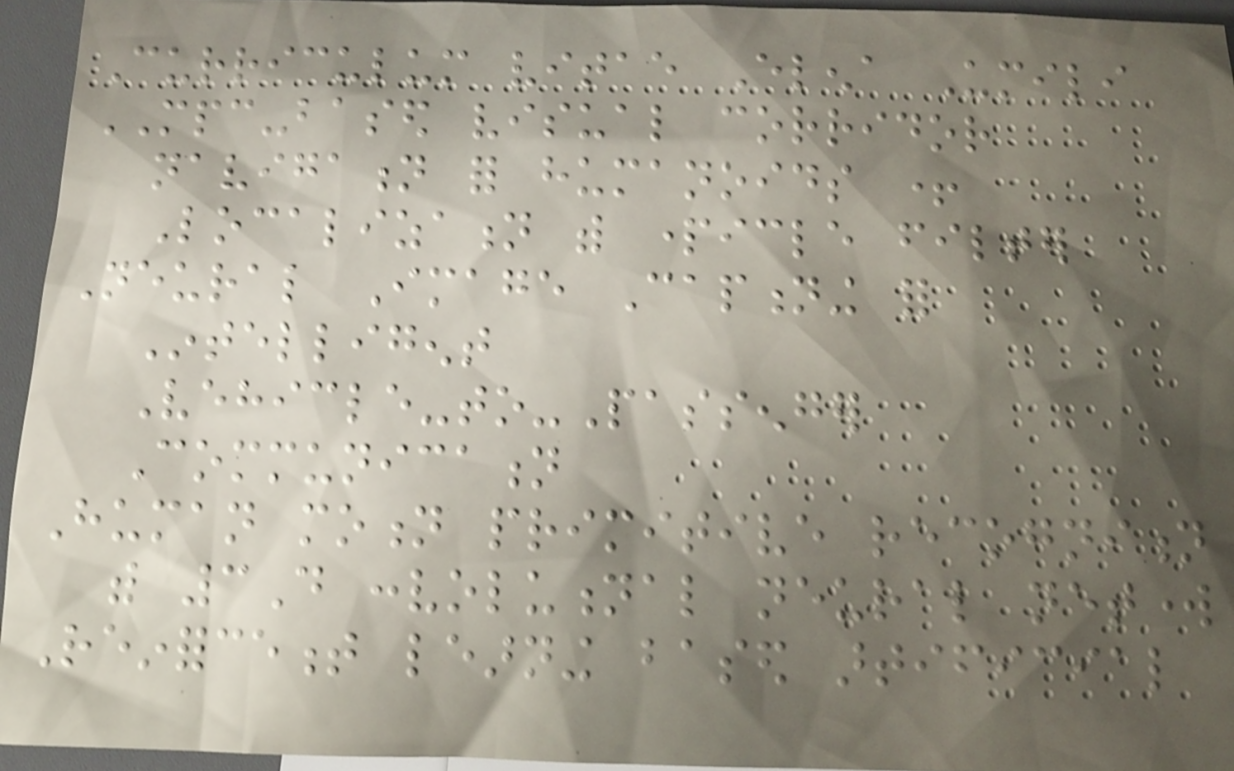Curriculum vitae Elena Umili
MPC-based visual corridor
navigation for humanoids +
Localization with particle filter
Neural Image Captioning for
Intelligent
Vehicle-to-Passenger
Communication
Human motion primitive recognition
with 3D convolutional neural network
Reinforcement learning based artificial
